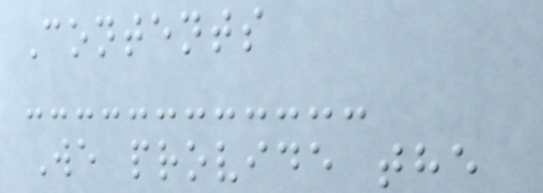Contents
We provide the
